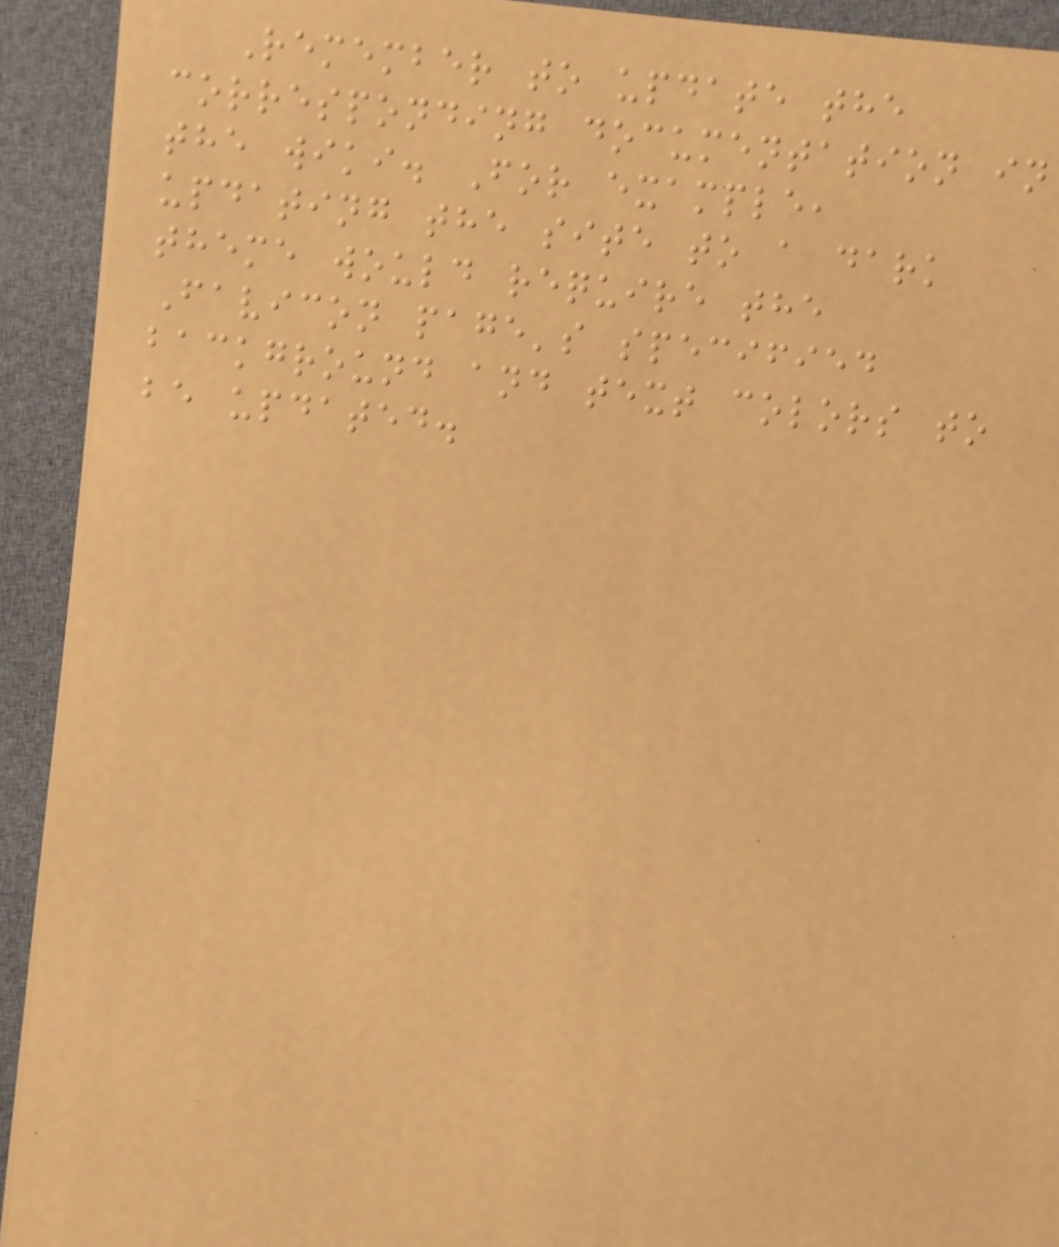Remember to update the
corresponding documentation in
the wiki. For example,
updating the site to a dark
theme would require the
Favicon page's specified
background and text colors to
be updated.
